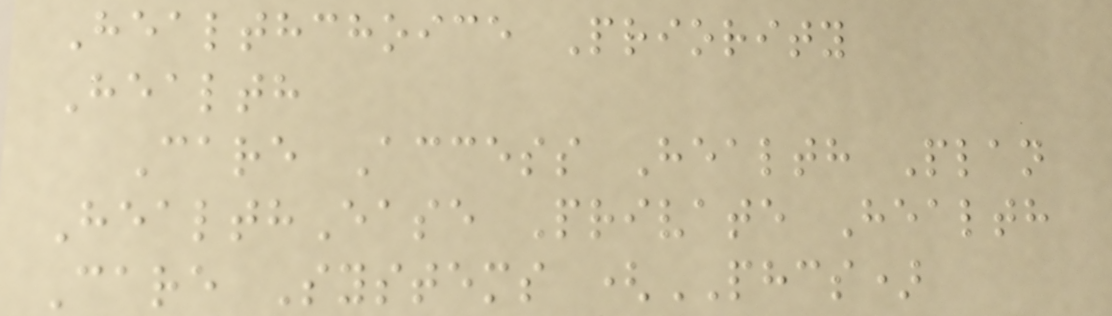Healthchoice Priority
Health
Care Access Health Plan
HealthEase Private Health
Care Systems (PHCS)
